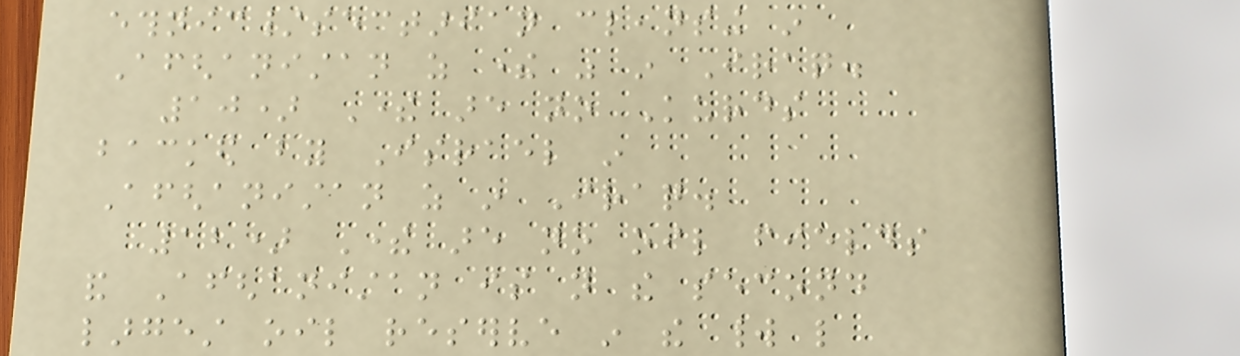ethnic/sectarian cleansing in
Afghanistan as there was in Iraq.
10) There are no Kurds
backed by Israel in
Afghanistan as in Iraq.
12) There are no oil fields
and Afghanistan is not the second
largest oil reserve in the world like
